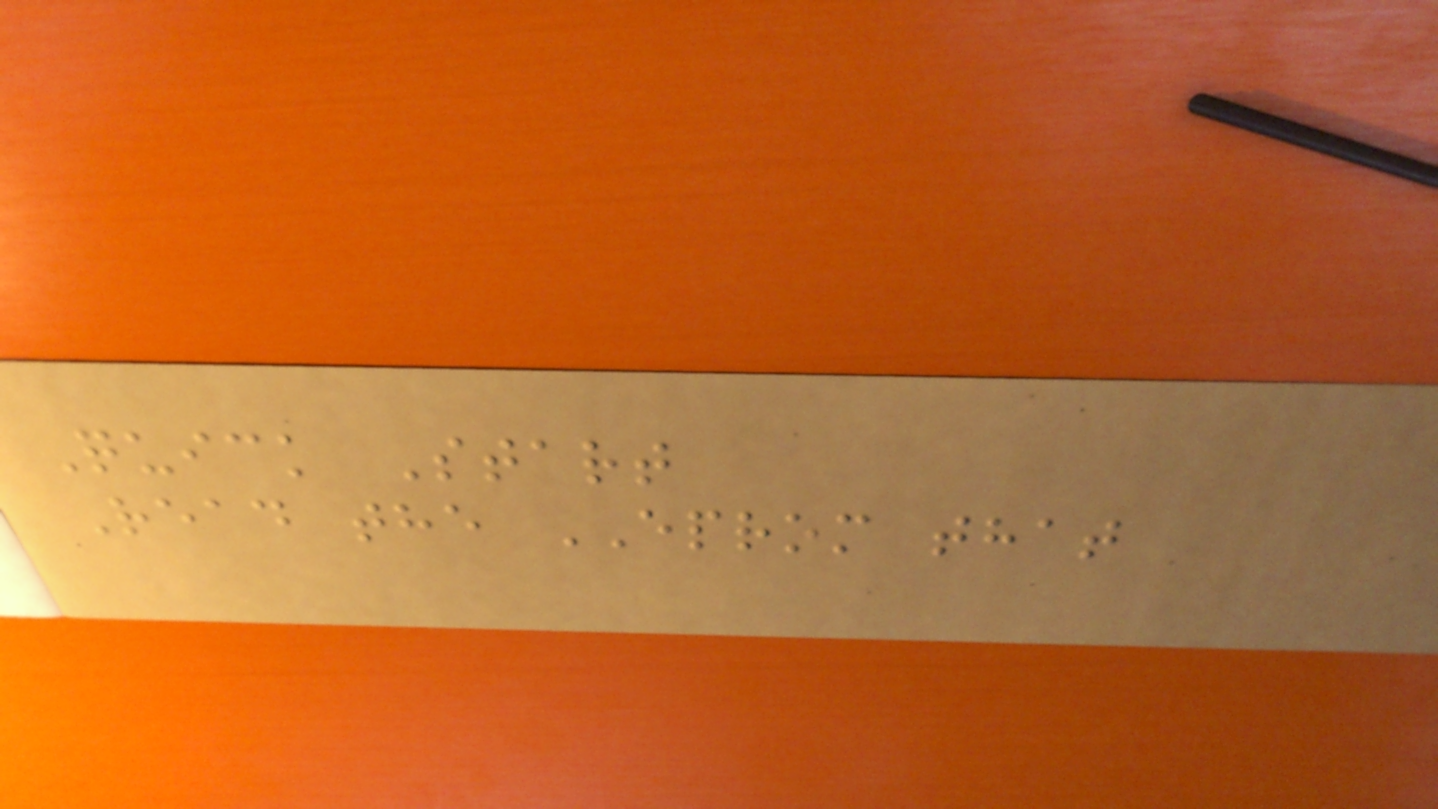Quick Start
Read the EPROM that
